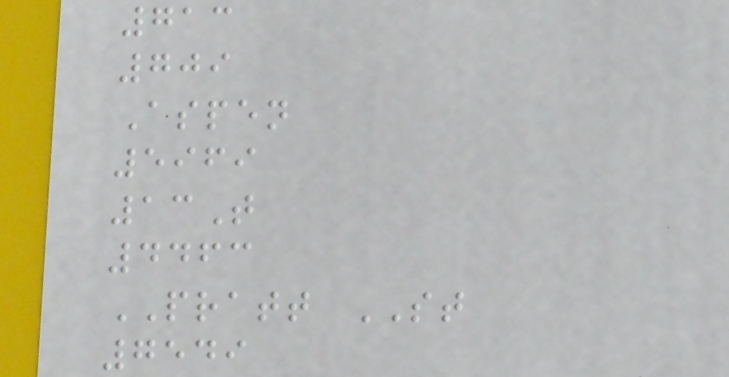713
709
Aspen
5969
13T
4463
PRATT ST
7549
